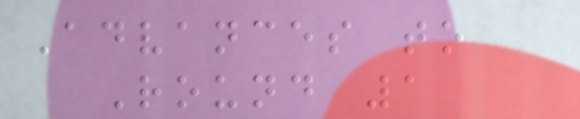Advances to
Round 1
